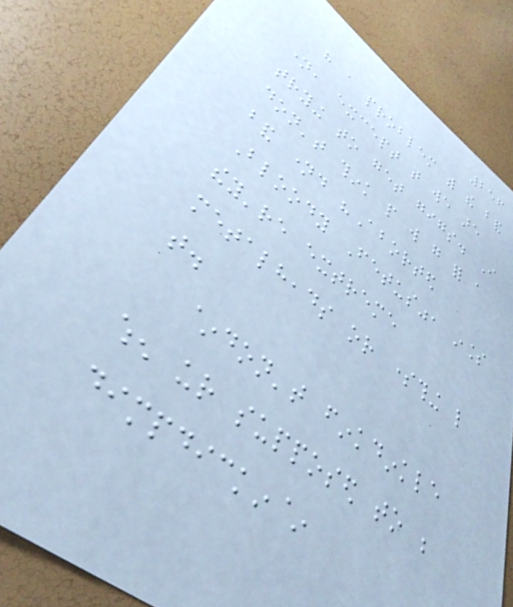256
have a problem with the band
name, except that we are
trying to get gigs. I
don't think people will go for a
band named "Aborted
Bloody Fetus", inless
they're extreme
metalheads or something like
that.
~don't finkdinkle
when ur supposed to be
dimpdickin~
